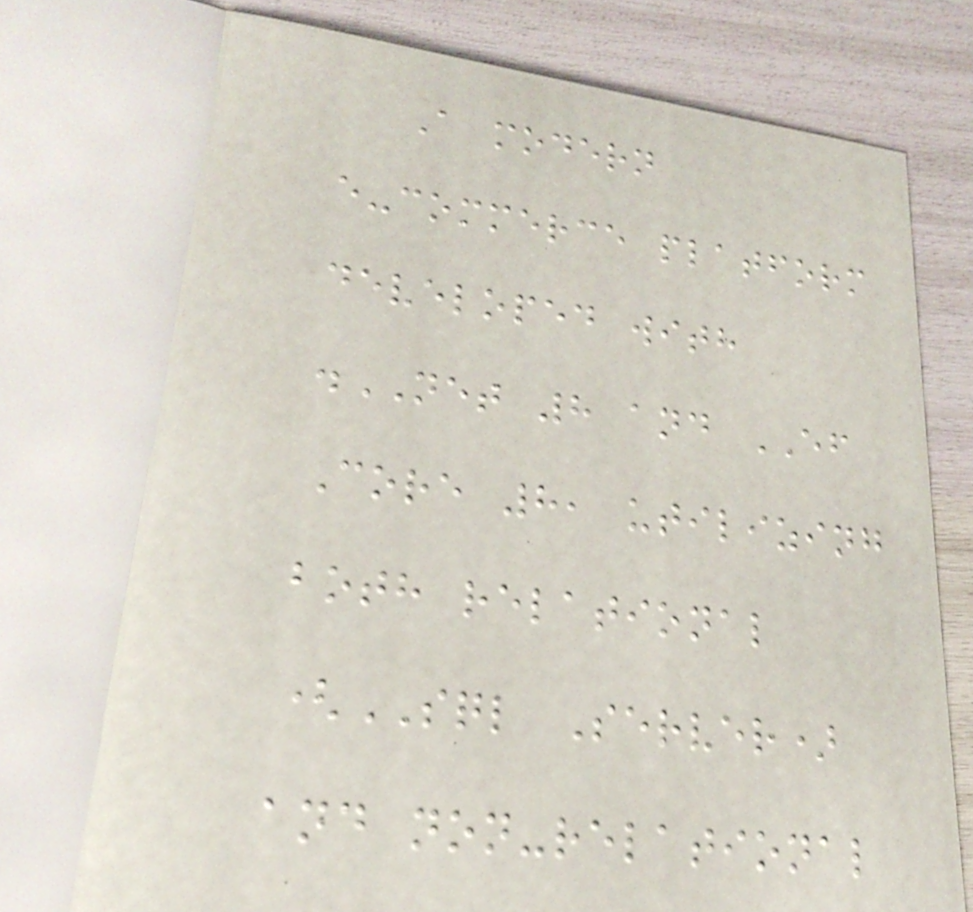A modern
e-commerce platform
developed with
.NET 8 and EF
Core 8, utilizing
both relational
(SQL Server)
and non-relational
